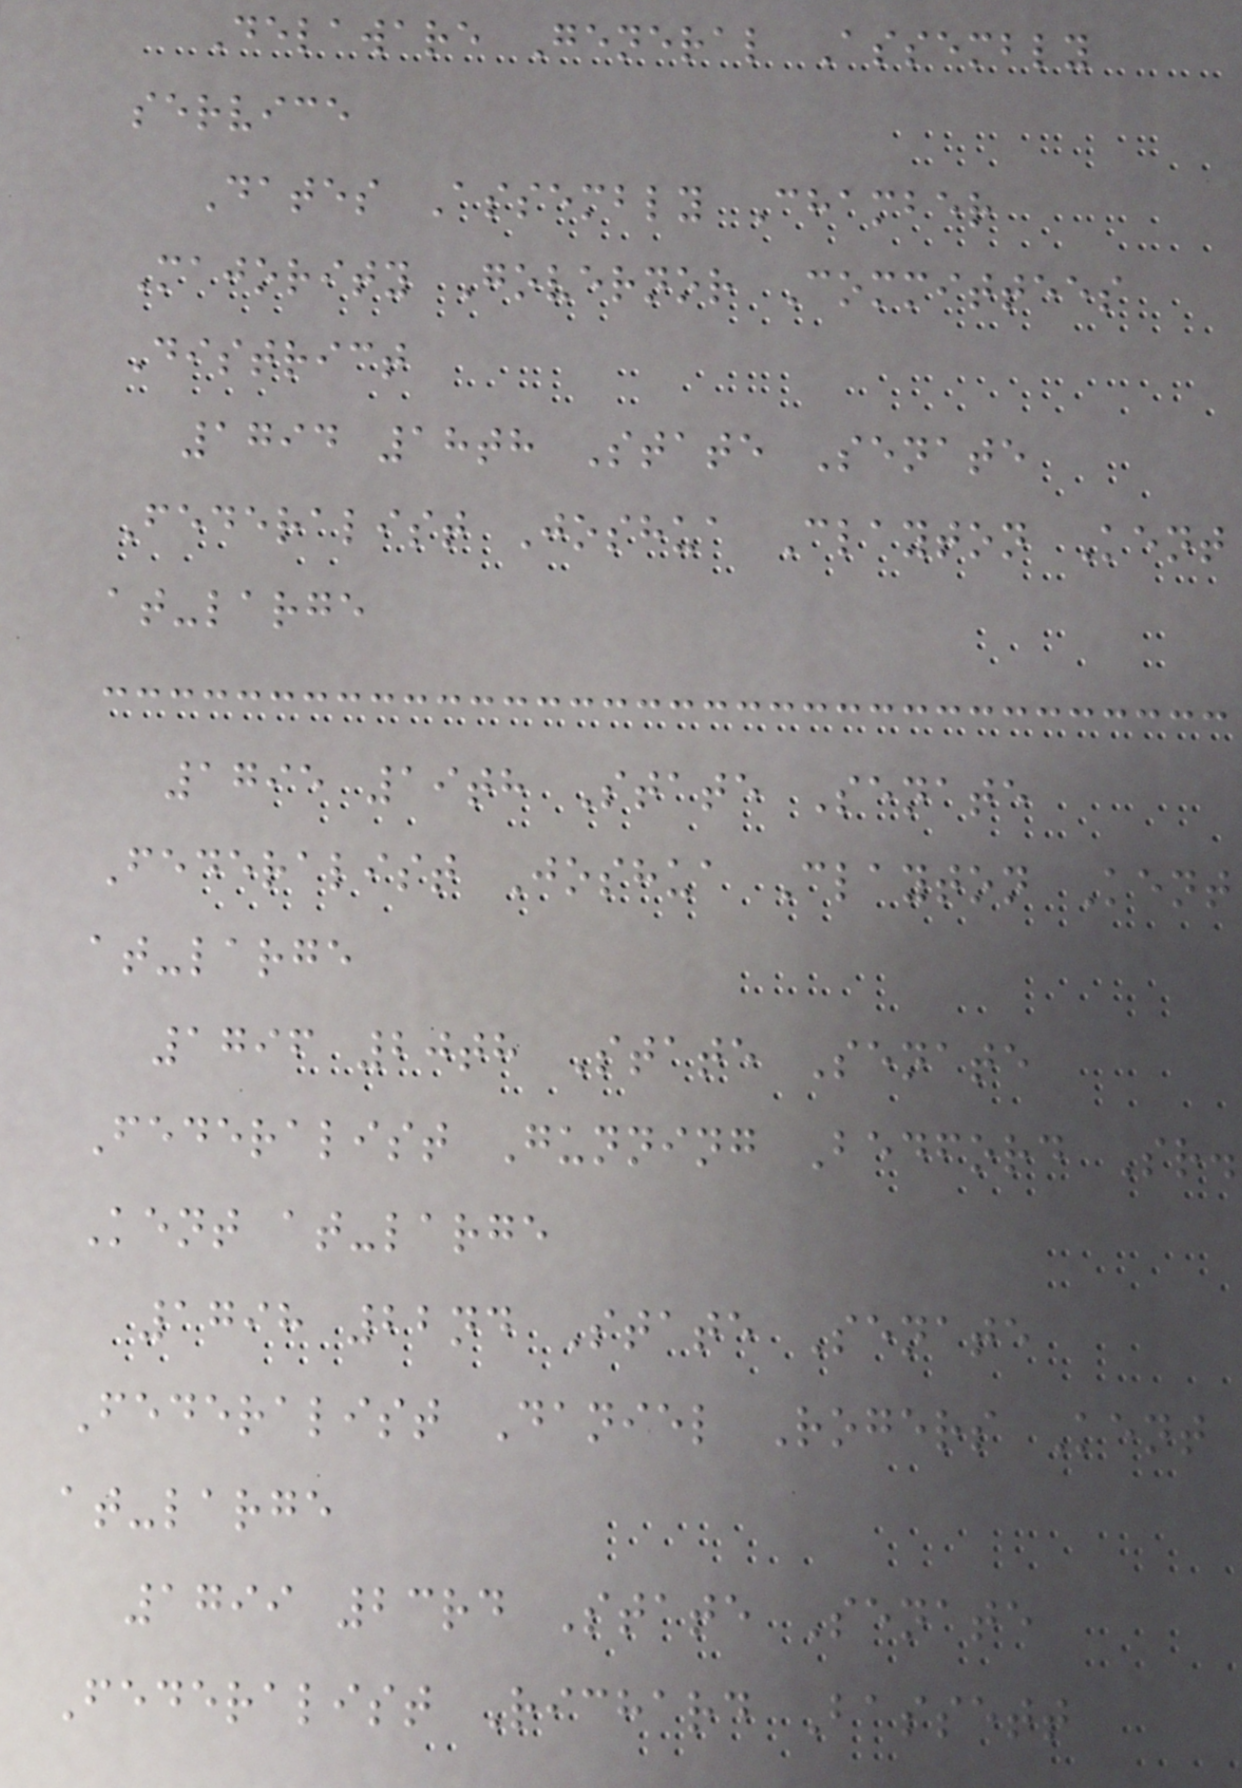Delaware General Assembly
service
Dates Assembly Chamber
Majority Governor Committees
District
1794 18th State Senate
Federalist Joshua Clayton Kent
at-large
1795 19th State Senate
Federalist Joshua Clayton Kent
at-large
1796 20th State Senate
Federalist Gunning Bedford Sr.
Kent at-large
1798 22nd State Senate
Federalist Daniel Rogers Kent
at-large
1799 23rd State Senate
Federalist Richard Bassett
